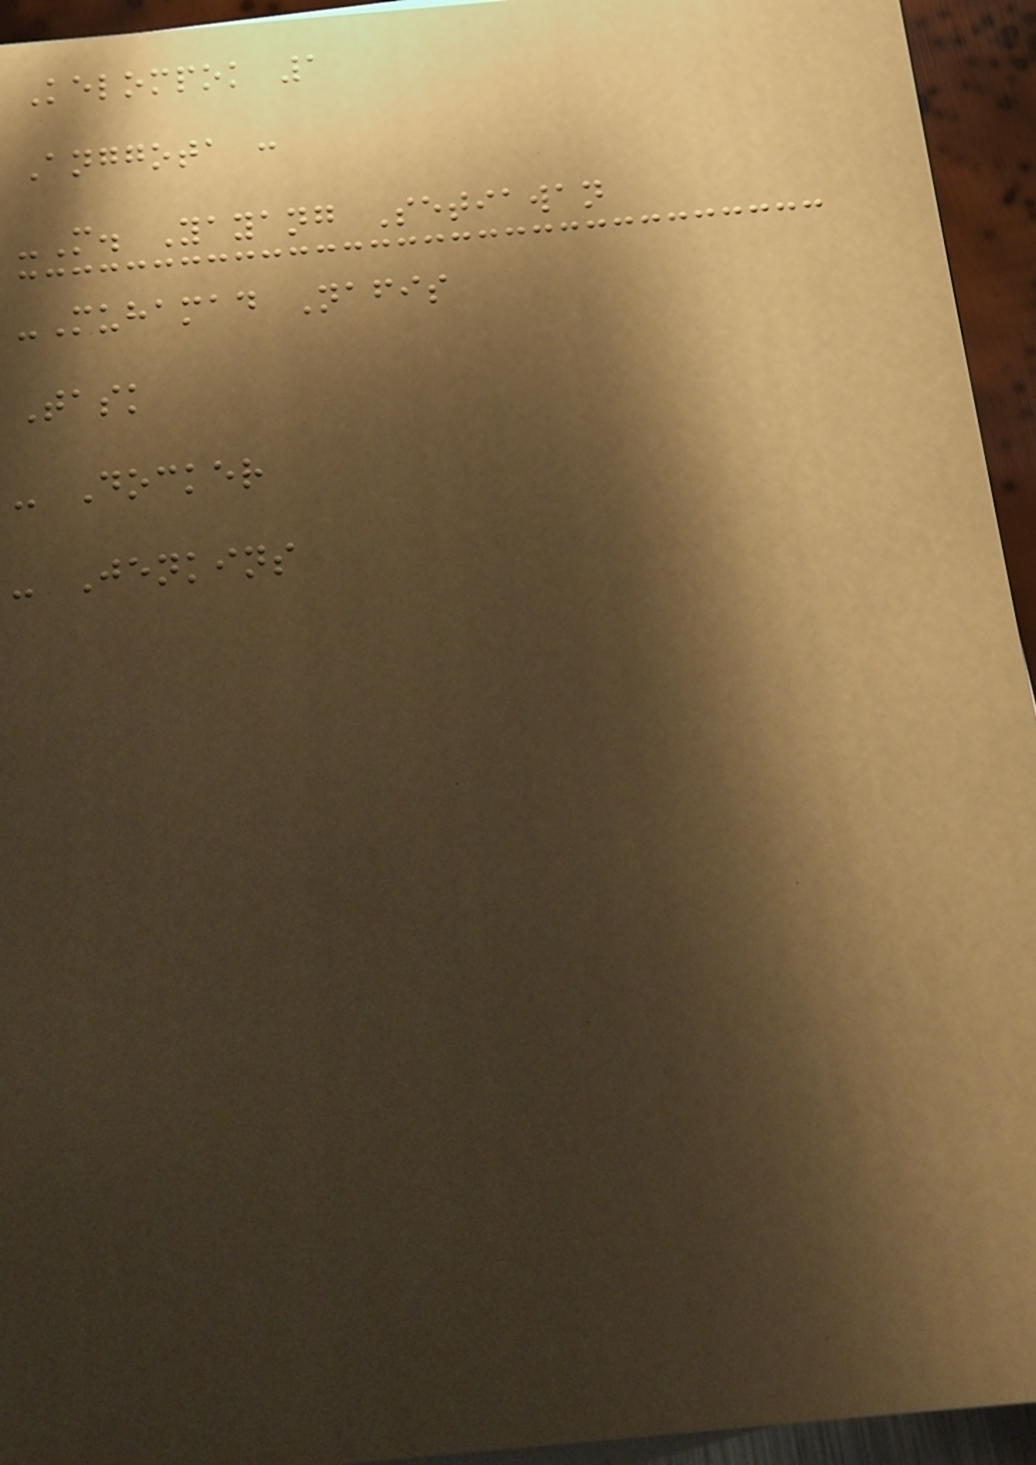Kelompok 1
Anggota :
-M. Yayang Setiawan
-Muhamad Nafis
Task
- Docker
- Jenkins
